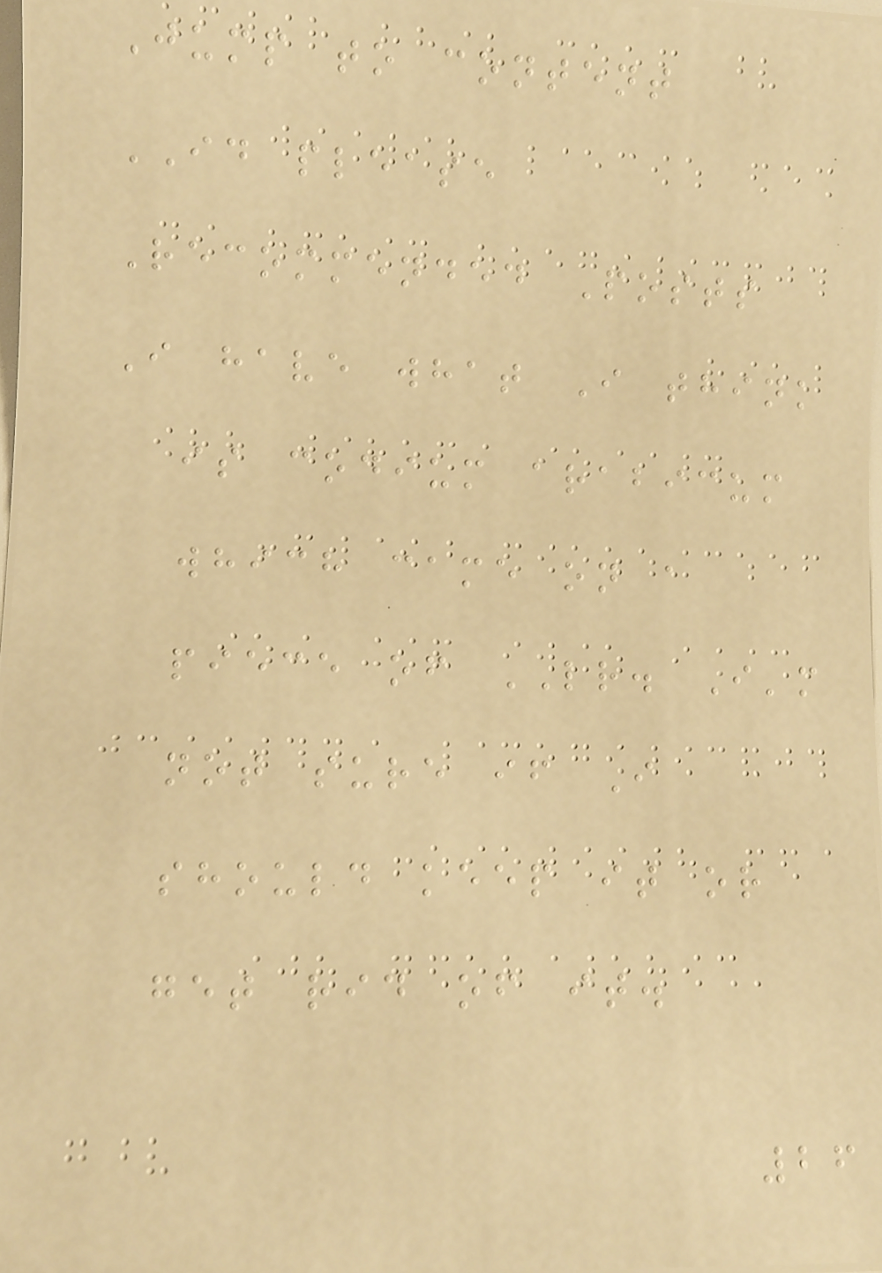Jump to content
ID please
Recommended Posts
I have what I think
is codium arabicum
which came on a
piece of LR. I'm
not sure if I
should keep it or
get rid of it.
26
